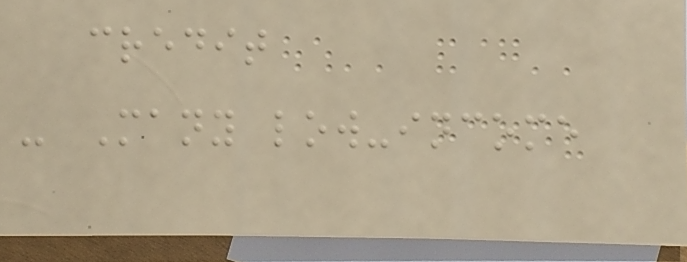credit
- Many low-income
